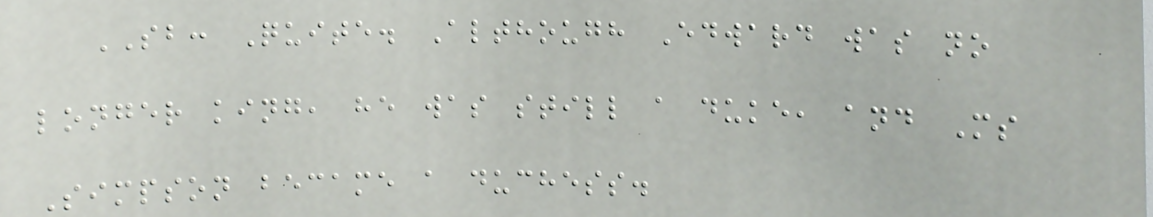SB: Quite. Although Edward was no
longer king, he was still a duke, and Ms
Simpson became a duchess.
